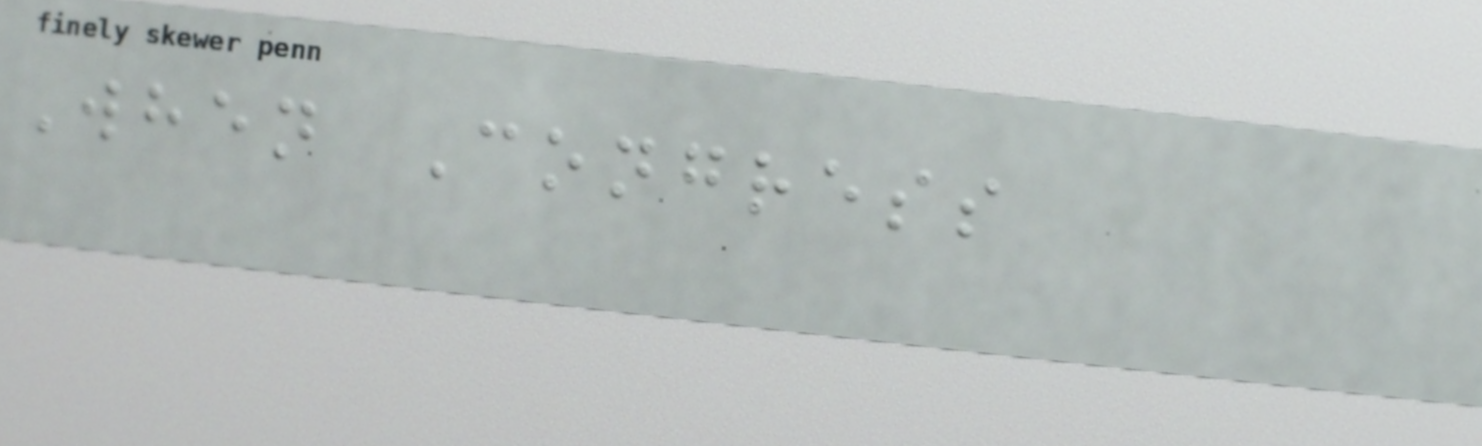When Congress
